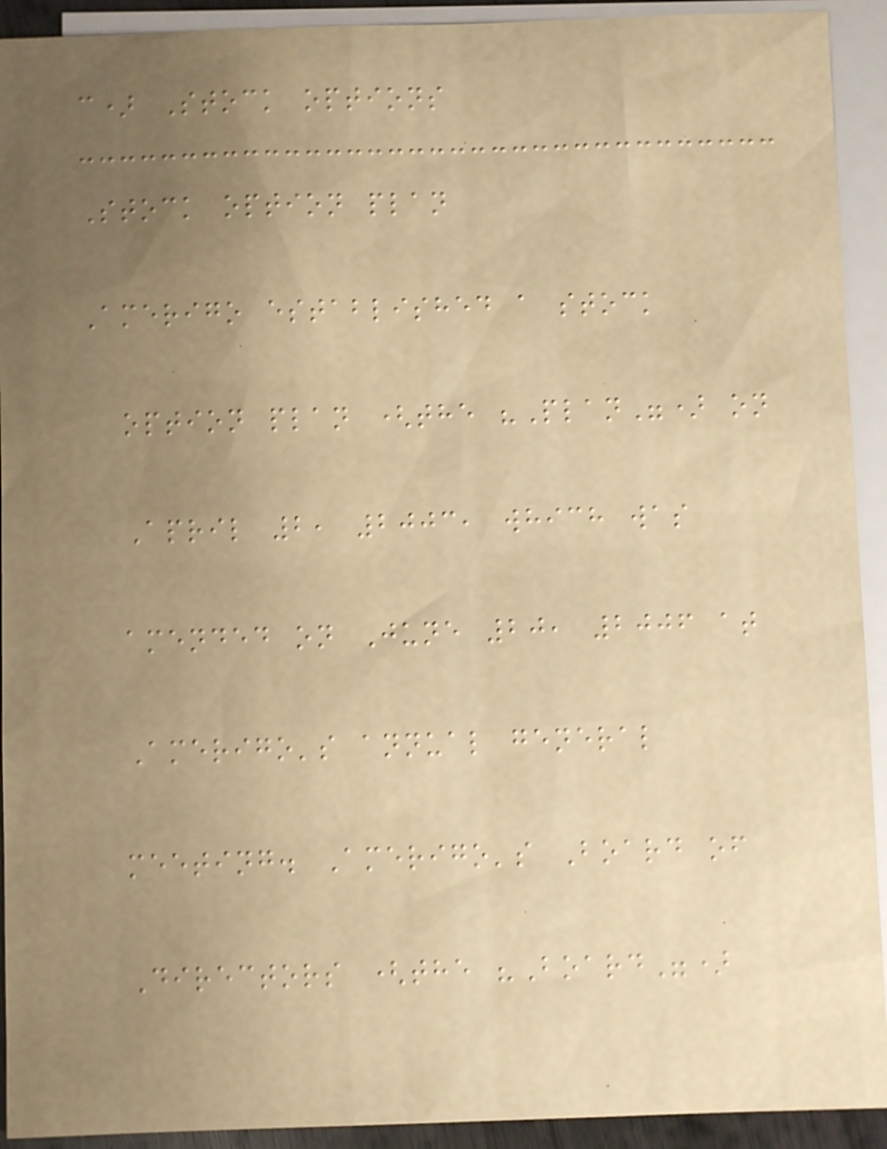c) Stock options
Stock option plan
Amerigo established a stock
option plan (the "Plan") on
April 2, 2003, which was
amended on June 20, 2006 at
Amerigo's annual general
meeting. Amerigo's Board of
Directors (the "Board")
